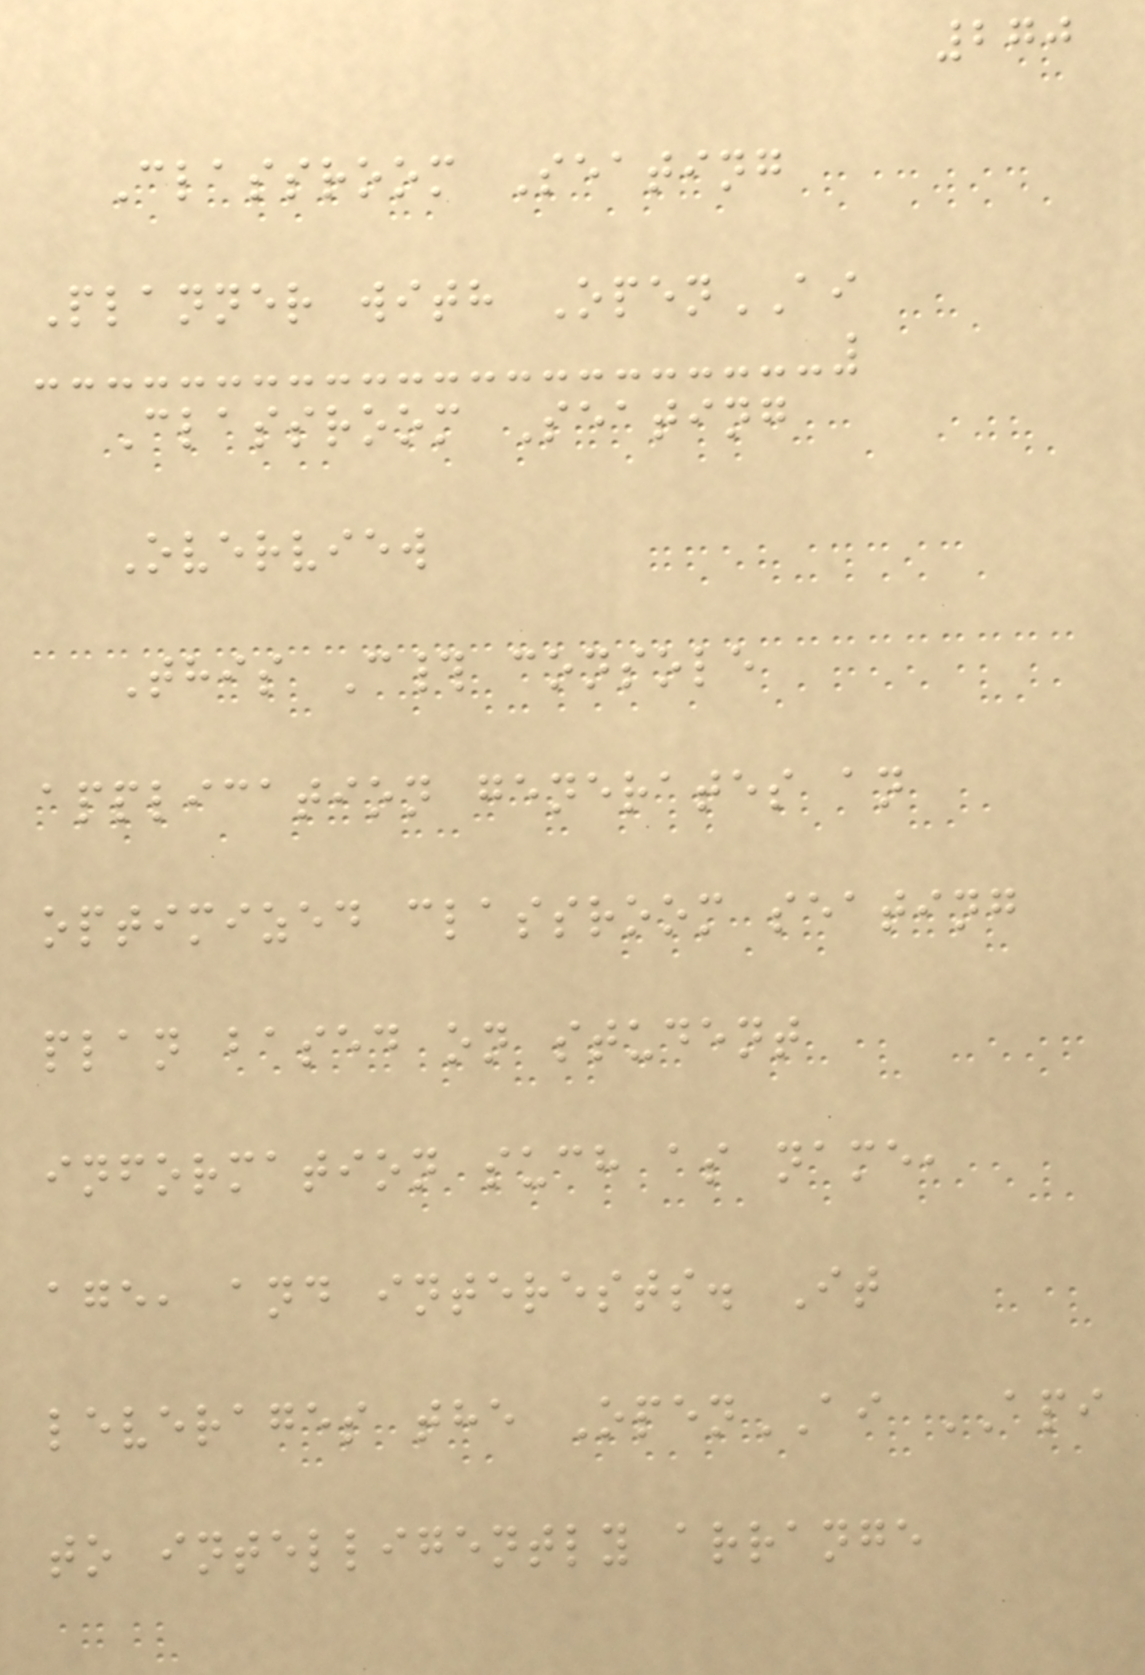270
Classroom Seating
Planner with OpenAI
Classroom Seating
Overview
This C# console
application generates an
optimized classroom seating
plan based on student
information such as name,
age, and interests. It
leverages the OpenAI API
to intelligently arrange
